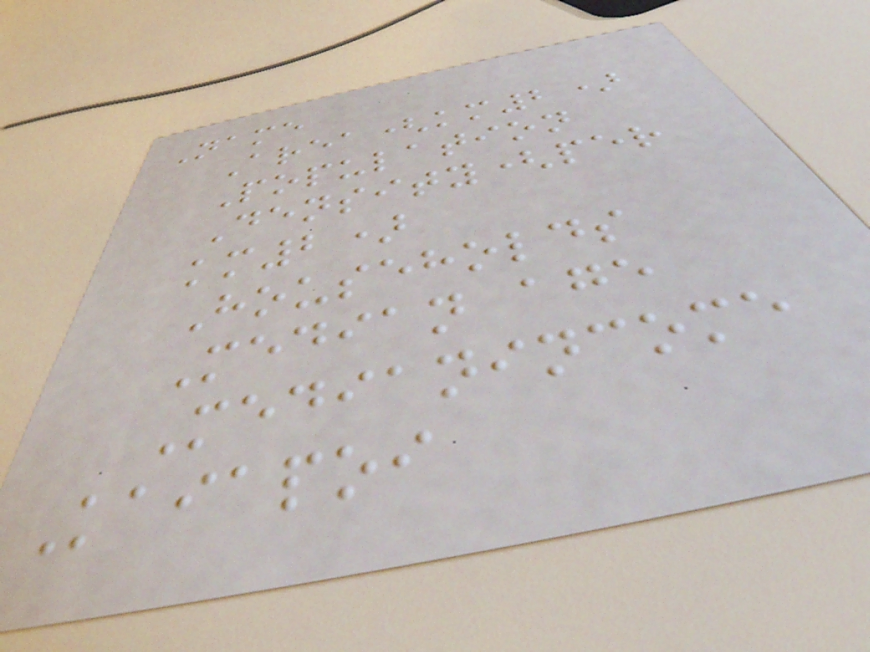Name
Area(km2)
Population
Density(per
km2)
Households
Median age
Medianincome
Kaiapoi
